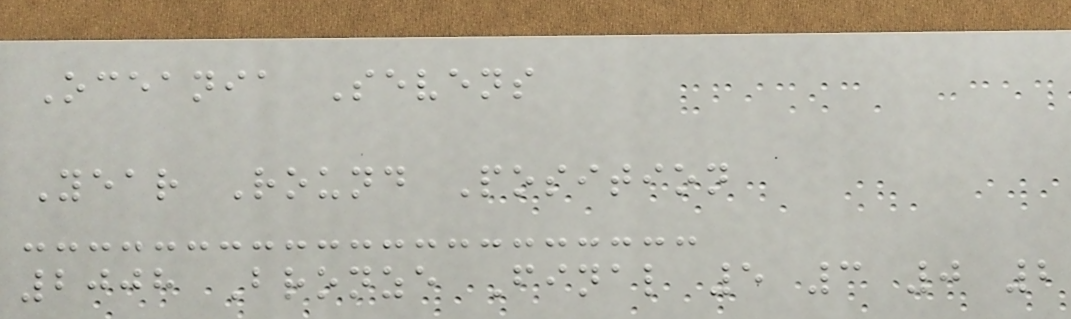Oceania Sevens
Year Round Position
2008 Bronze Final 5 3 0 2
